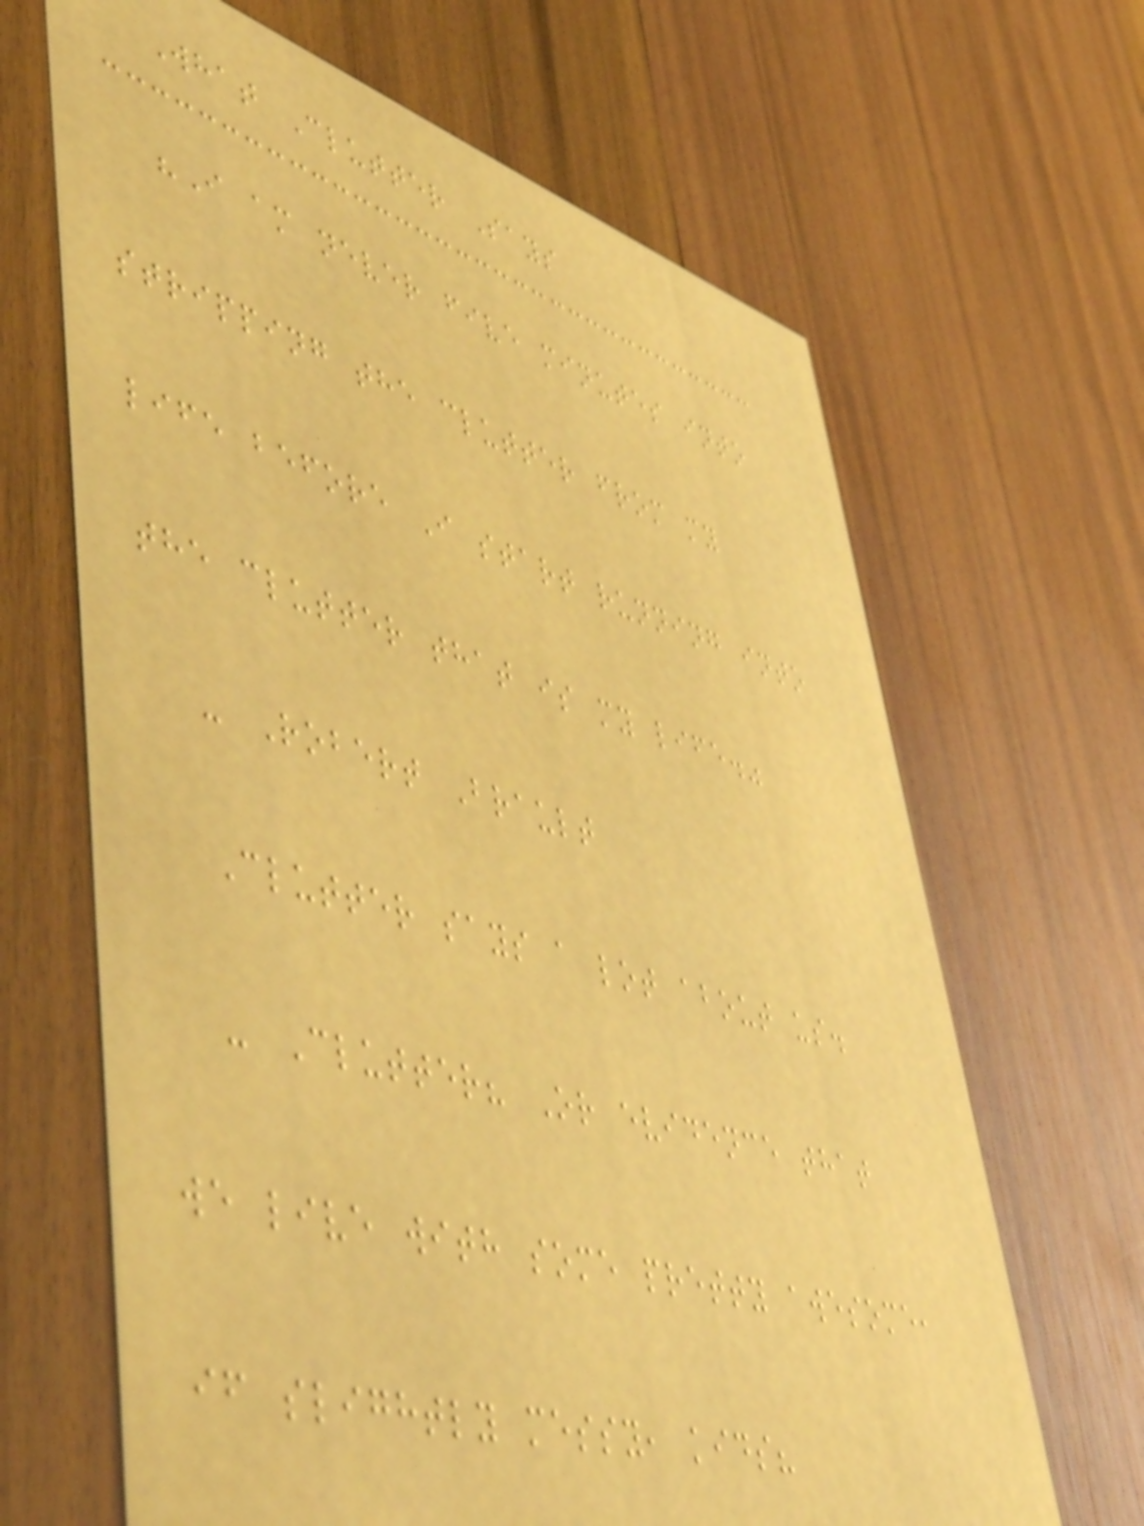What Clutter Says
"I am never five minutes into
stripping the clutter from my
life before I start running into
the clutter that is my life."
- Robert Brault
Clutter says a lot about us.
- Clutter? Or evidence that
we live with some pretty awesome,
if slightly messy, kids?
